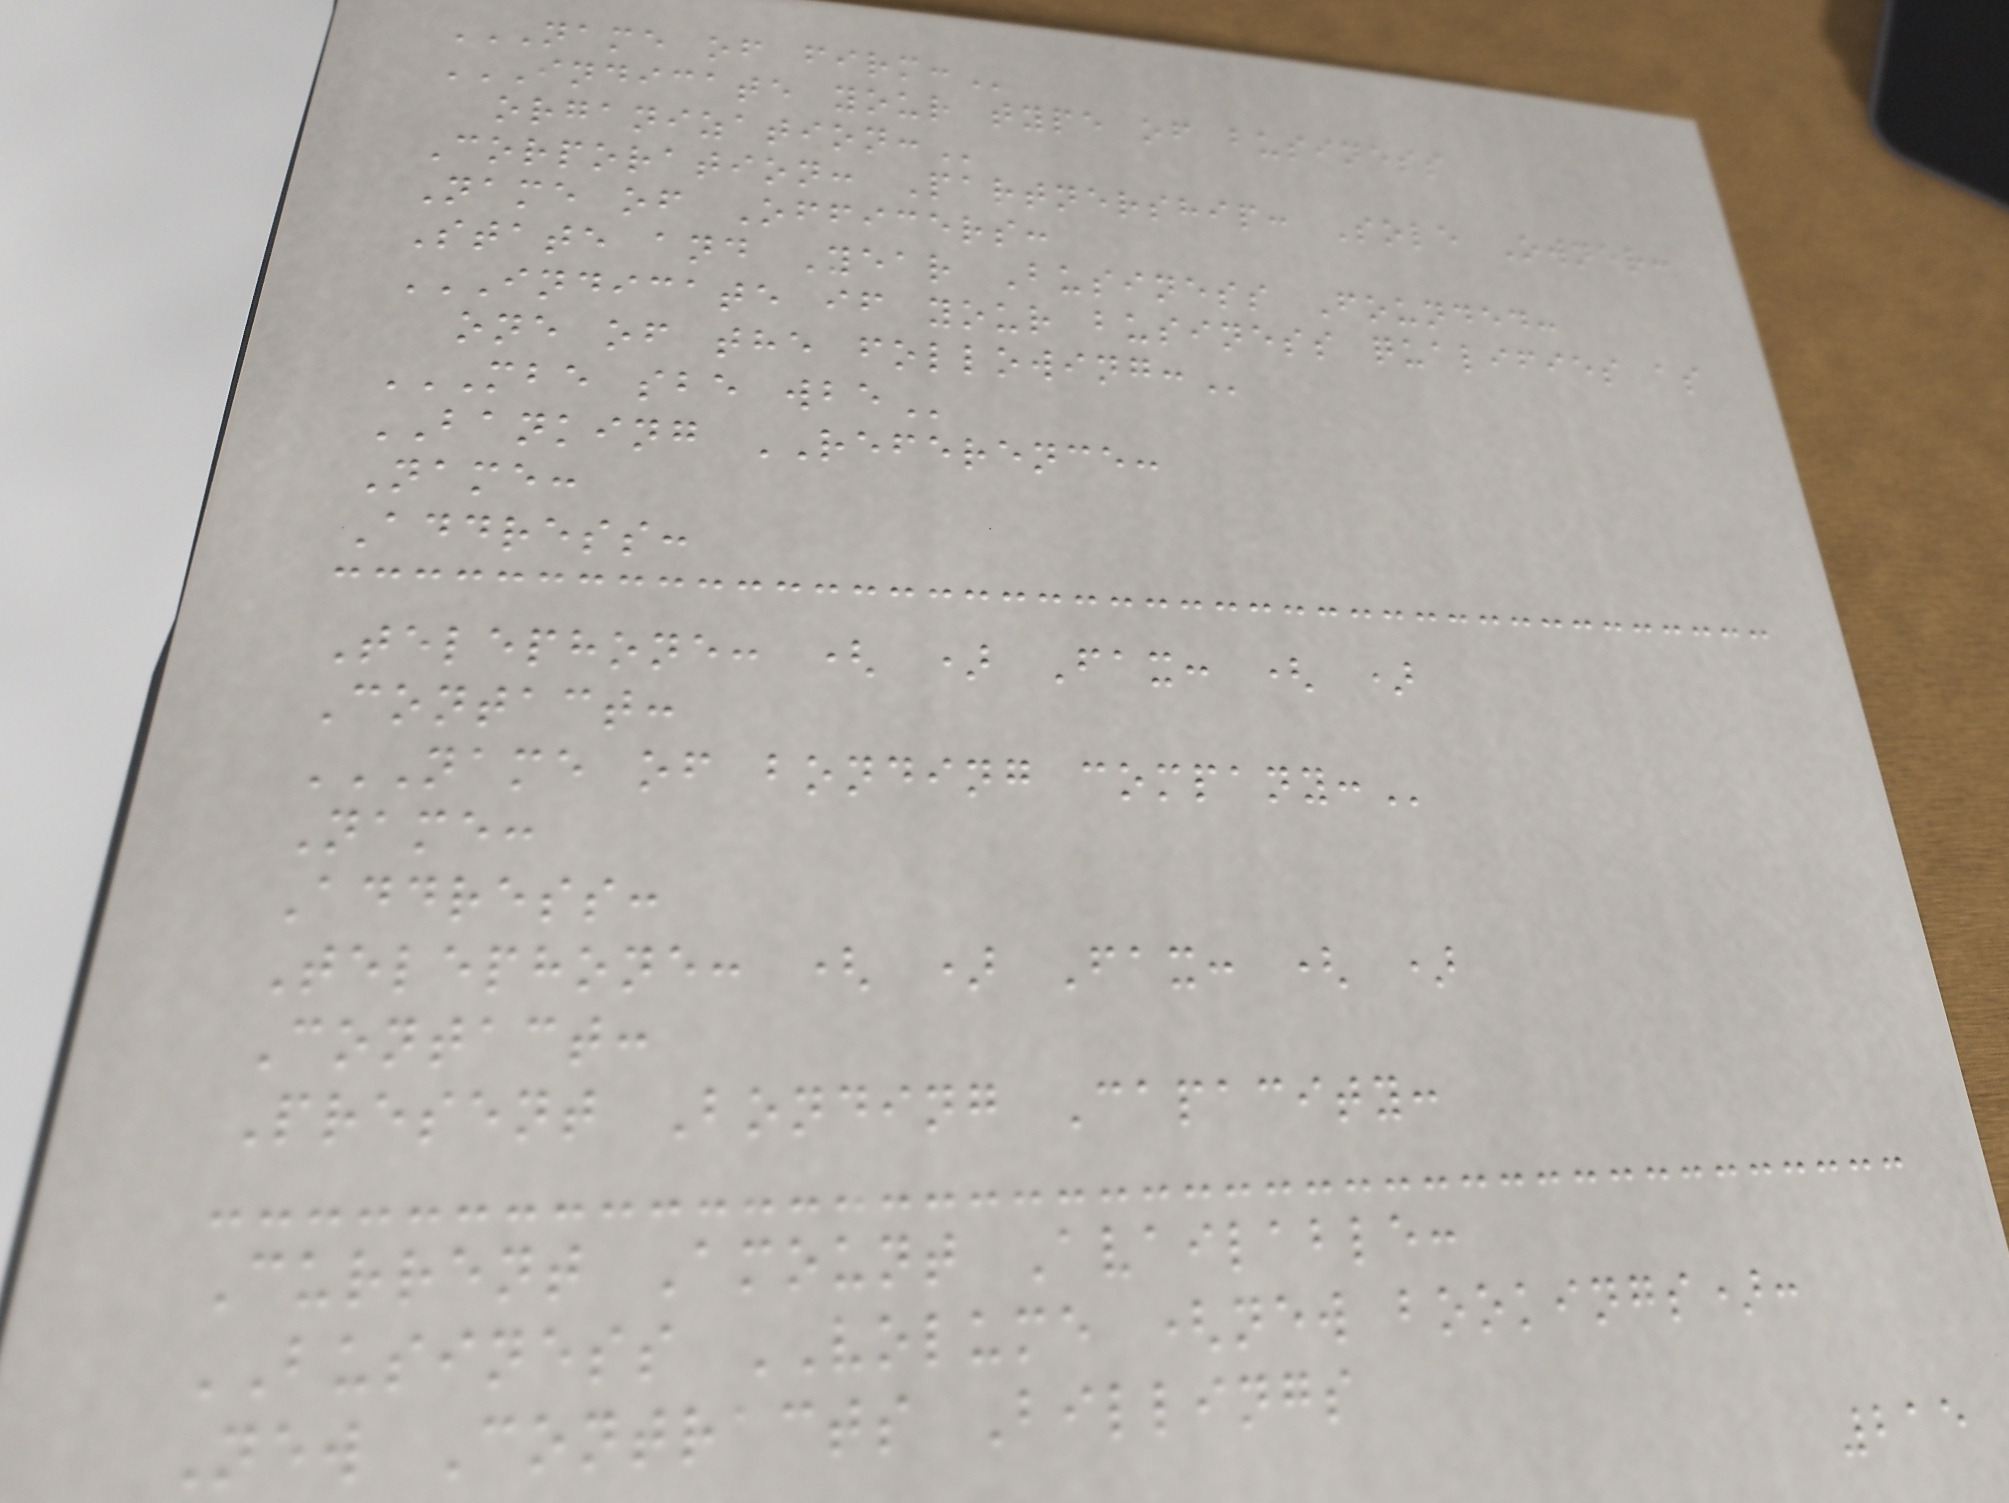NAME OF FIRM:
INDICATE YOUR TYPE OF BUSINESS
ORGANIZATION:
Corporation: Partnership: Sole Owner:
Name of Officers:
State and Year Business Founded:
INDICATE IF YOUR BUSINESS QUALIFIES AS
ONE OF THE FOLLOWING:
MBE SBE WBE
BANKING REFERENCE:
Name:
Address:
Telephone: ( ) Fax: ( )
Contact:
NAME OF BONDING COMPANY:
Name:
Address:
Telephone: ( ) Fax: ( )
Contact:
Present Bonding Capacity:
Current Amount Available:
BUSINESS VOLUME (new bookings):
New Contracts Billings
215
